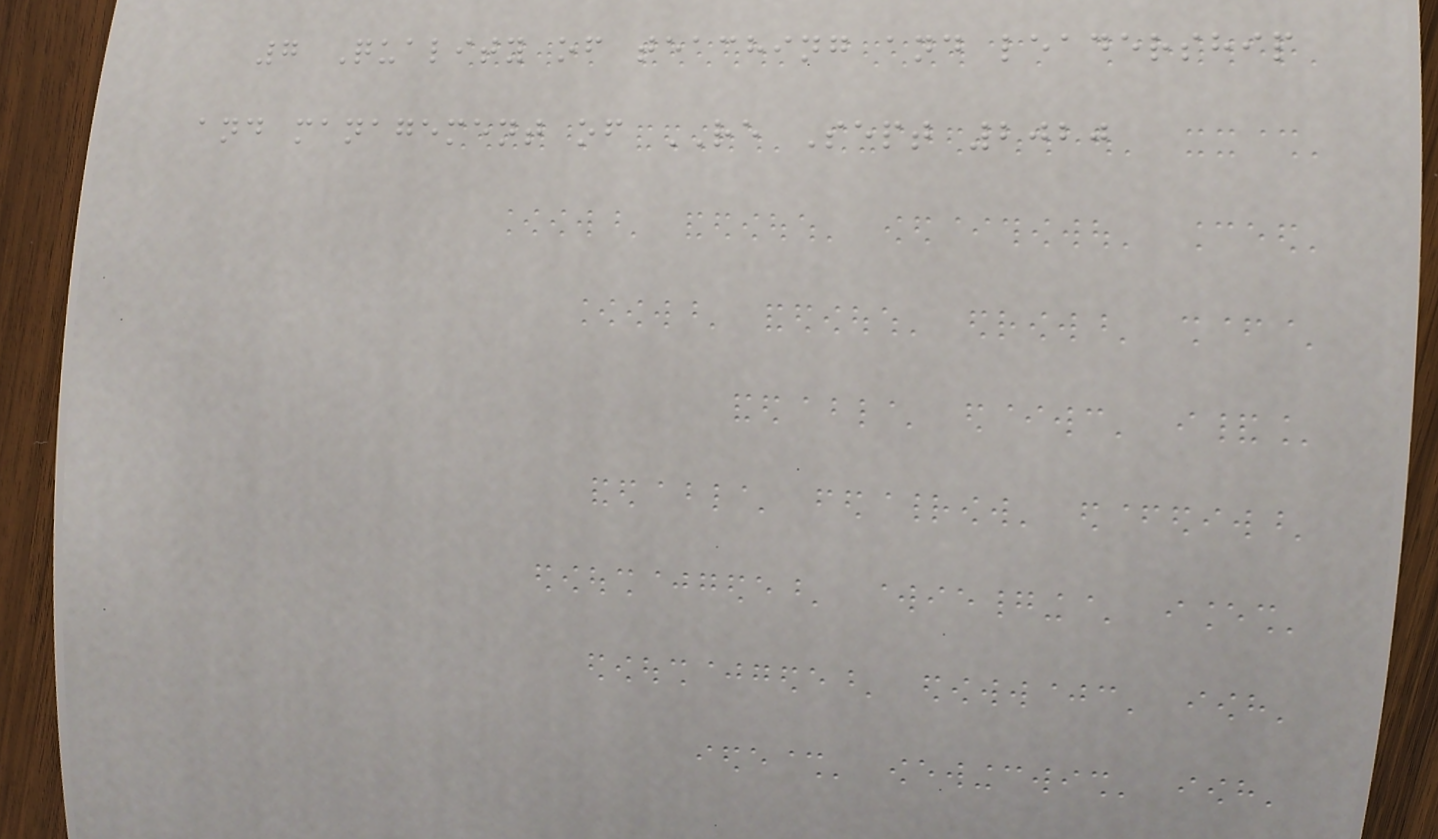7 Quality of teaching and leadership
and management of RE Sept 2020
